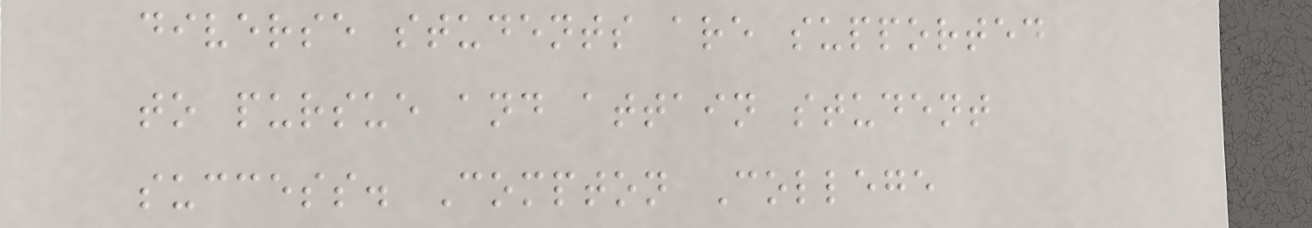diverse students are supported
to pursue and attain student
success. Compton College
